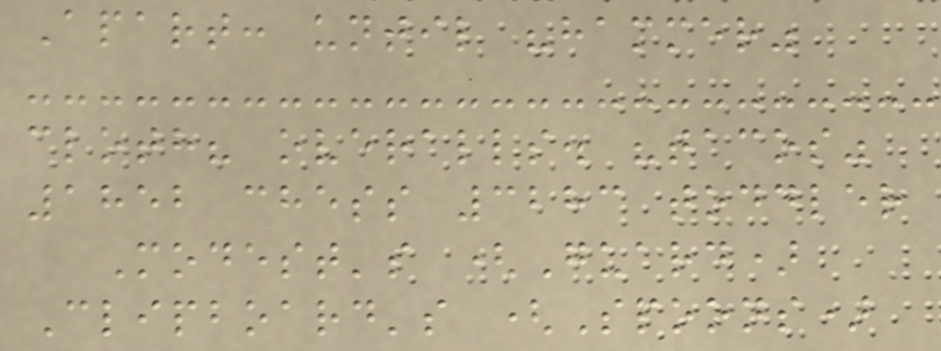Apart: until "hammer"
cloth? overalls. "tacos"
1852 chess 3283 toddler
Modest's (Guard)
Clipboard's (Spoons)
